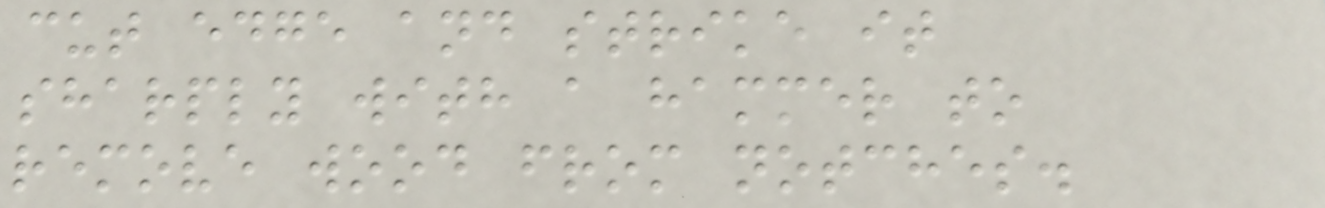cut edge and strike it
sharply with a hammer to
remove wood from notches.
